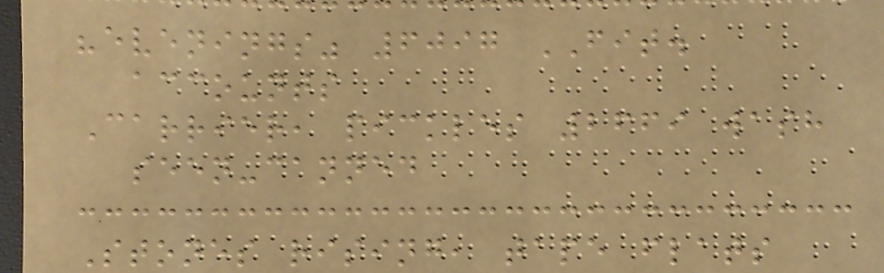"evenings" 6097 FIT.
accounts
Carrier, pickles 2669 wash
seen-canned
Stones rising, tape flats
